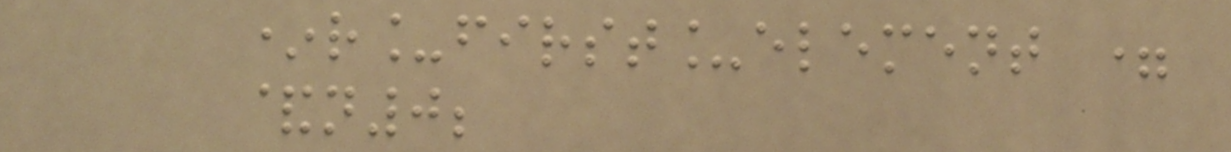*r_first_element =
&n0;
